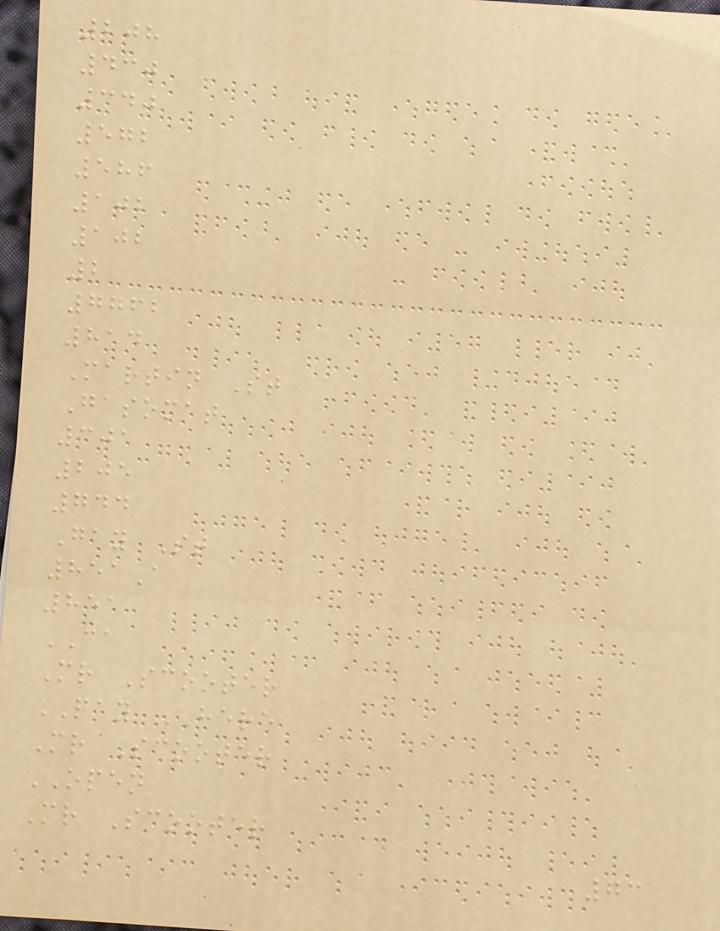208
430
340
572
586
102
102
2
7762
814
Martin St
Gasomat
301
205
744
Gay St
851A
851
CA
Mr Scooter
PAY HERE
Mr Scooter
OPEN
Mr Scooter
73
